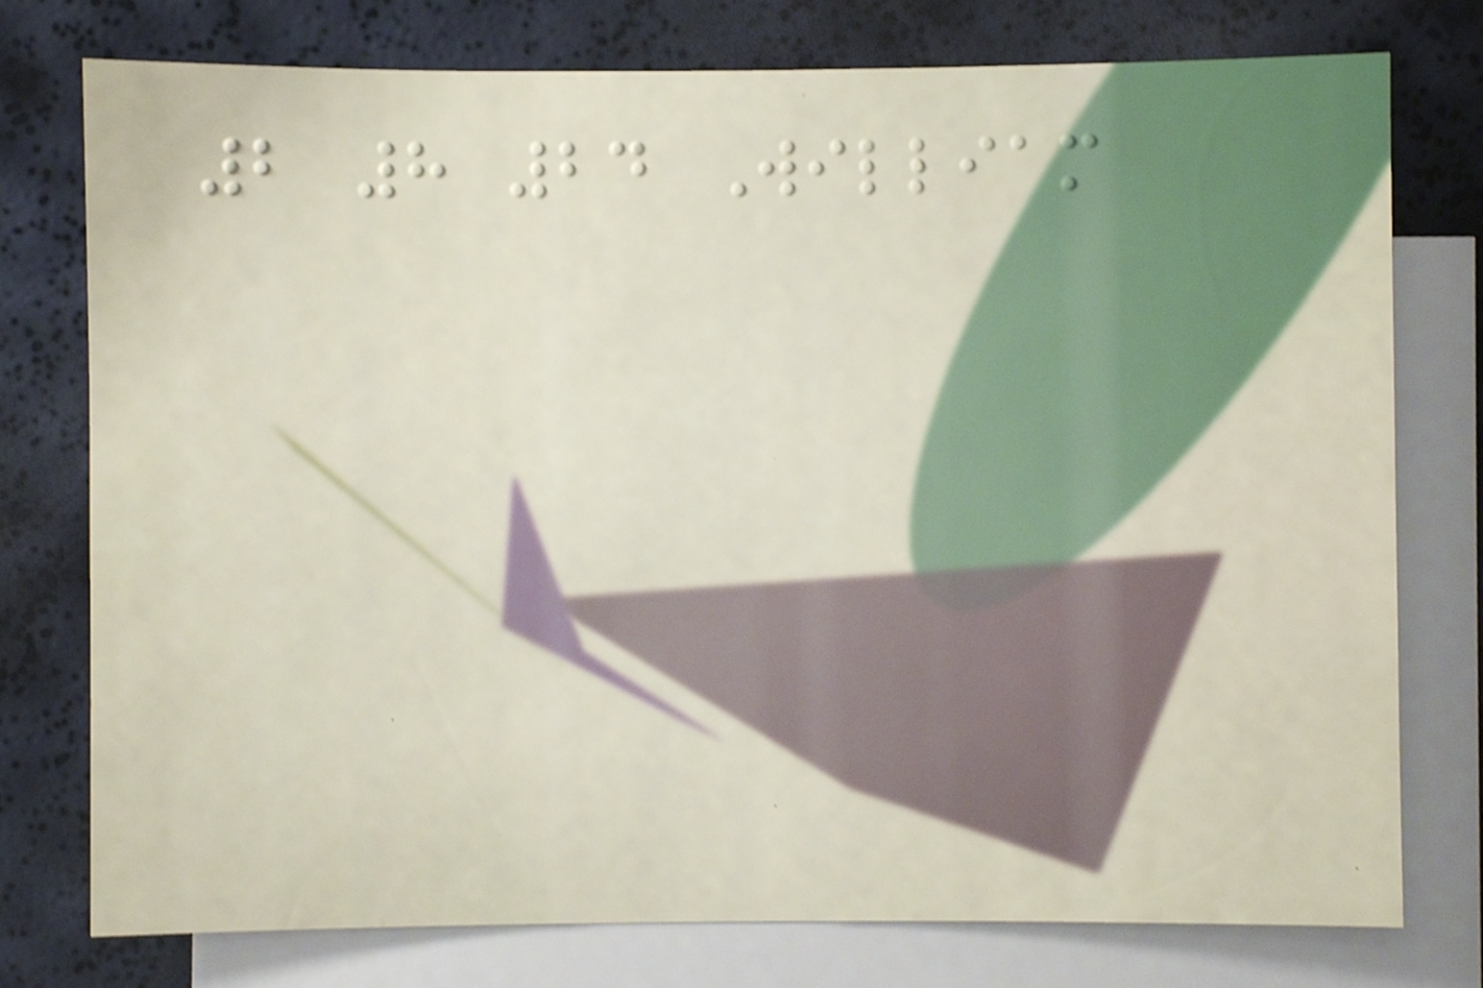2 8 24 William
